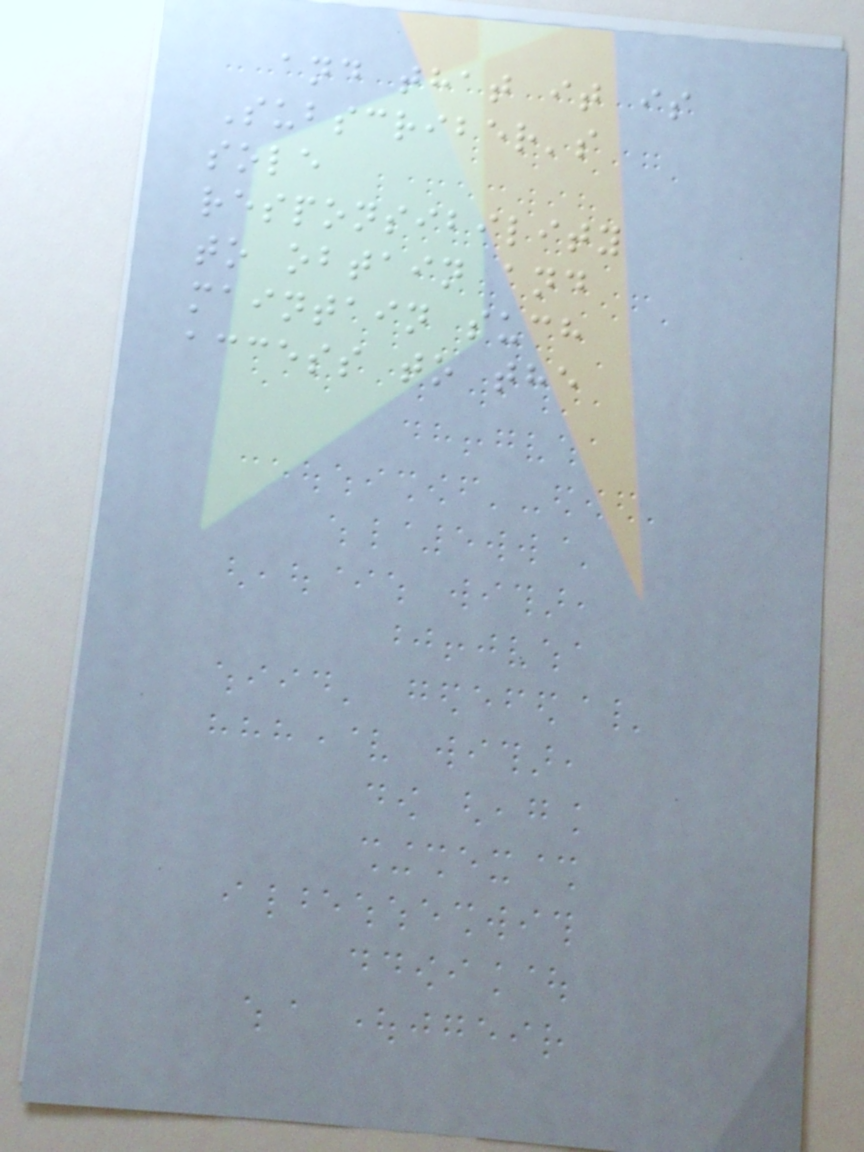and that it is
Subscriber's
sole
responsibility
to obtain and
maintain such
access to the
